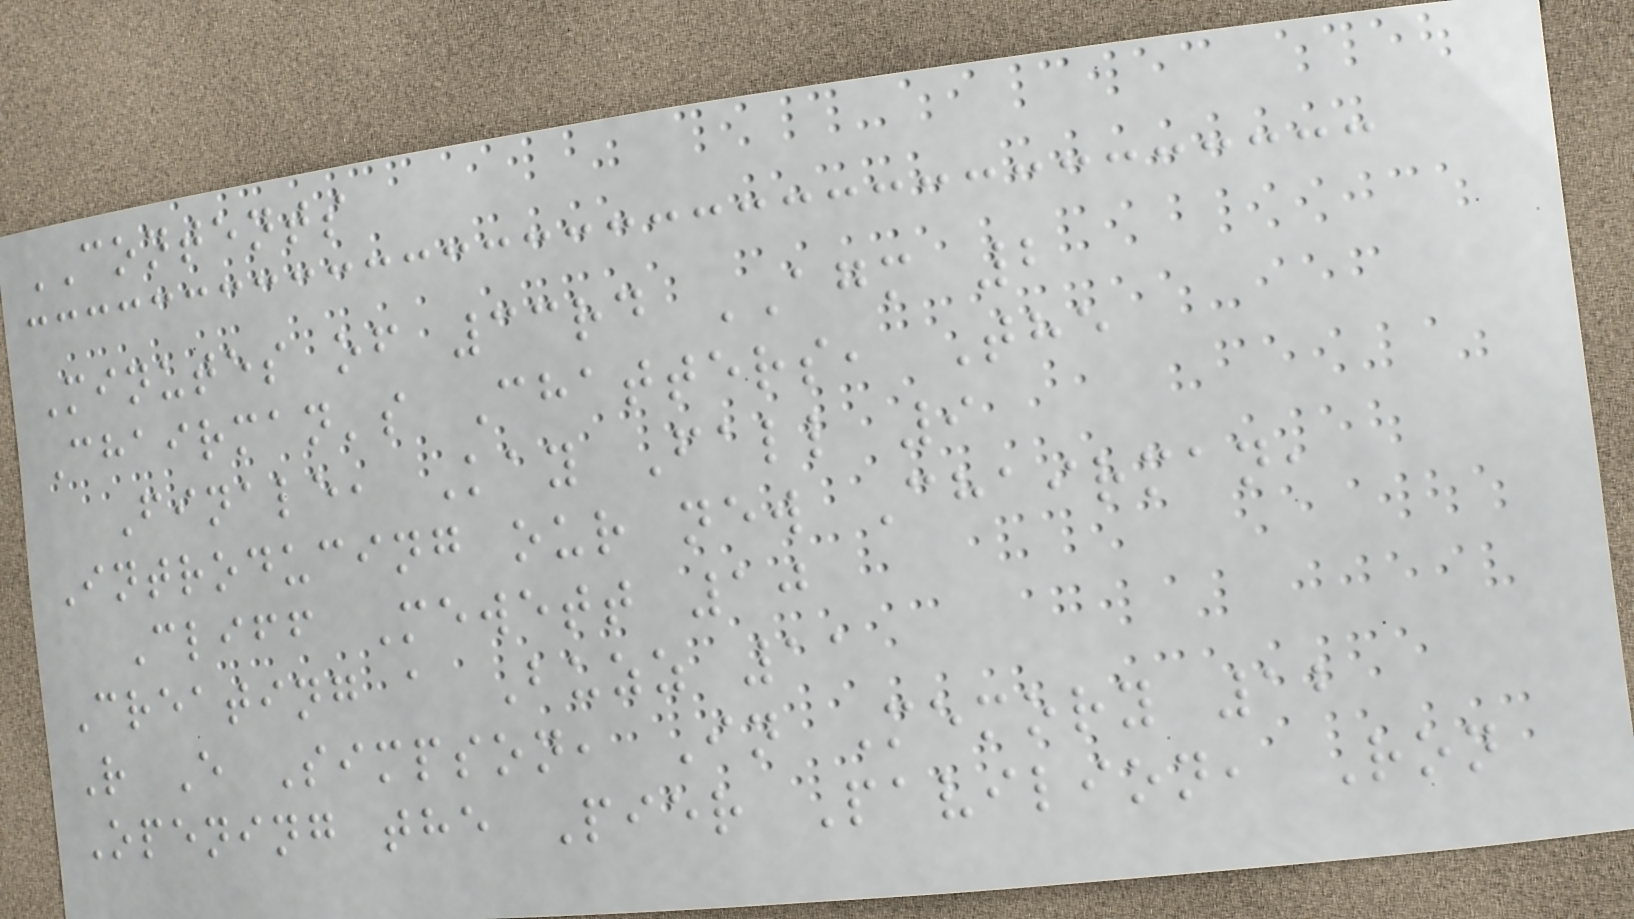CONTENTS
Minutes of 33rd AGM 2
Chairman's Chatters, The
Finale, Kay Fall 9
Introducing our new Chairman,
Cliff Mewett 10
Creating a Buzz 11
R E Simpson, In Memory 12
Opening the Pier Pavilion, Ron
